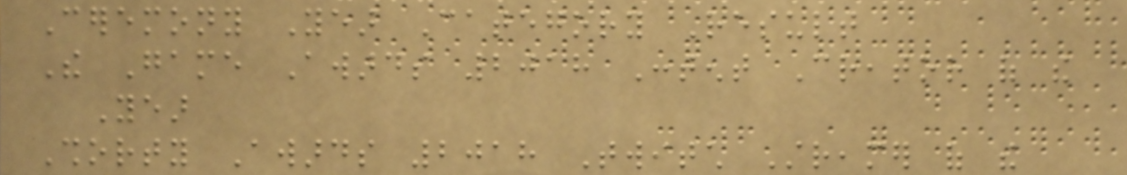Ceremony Year Category Result
The Game Awards 2018 Content Creator of the
Year
Shorty Awards 2018 Twitch Streamer of the
